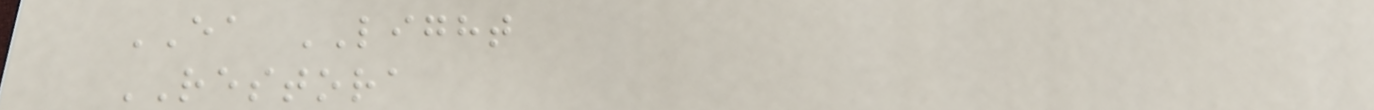EA LIGHT
RESTORA
